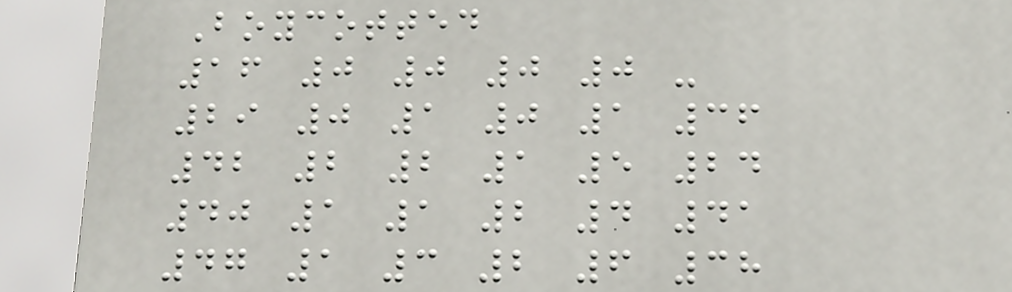Boycotted
16 0 0 0 0 -
29 0 1 0 1 36
42 2 2 1 5 24
40 1 1 2 4 41
47 1 3 2 6 38
